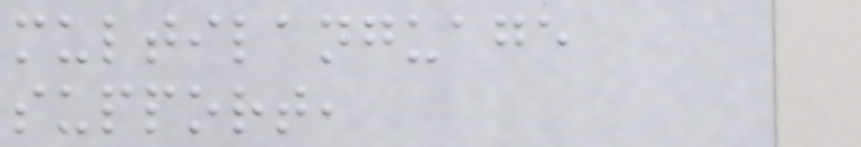multilanguage
support,
